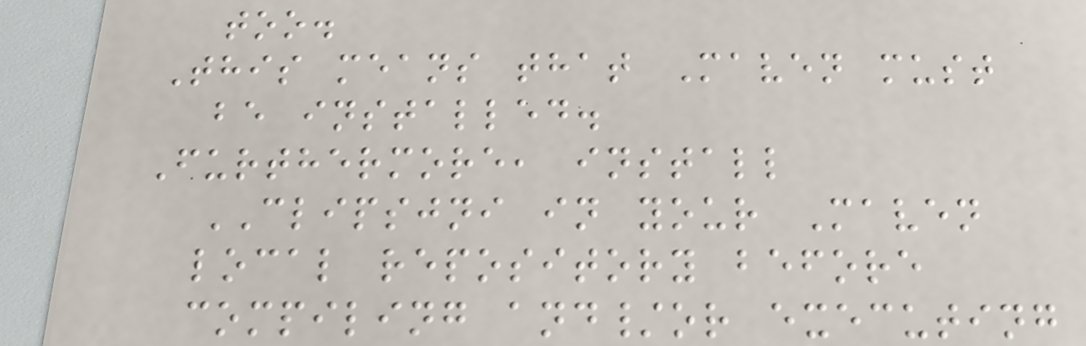too.
This means that Maven must
be installed.
Furthermore, install
CLIPSJNI in your Maven
local repository before
compiling and/or executing
